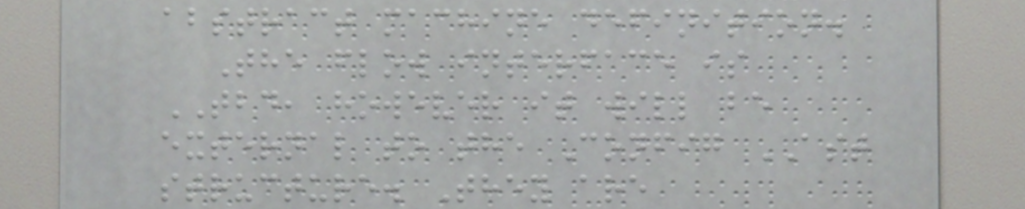abstract machine definition.
The flow interface is
TBD, however it will be
external to the Config AST
structure. They are
